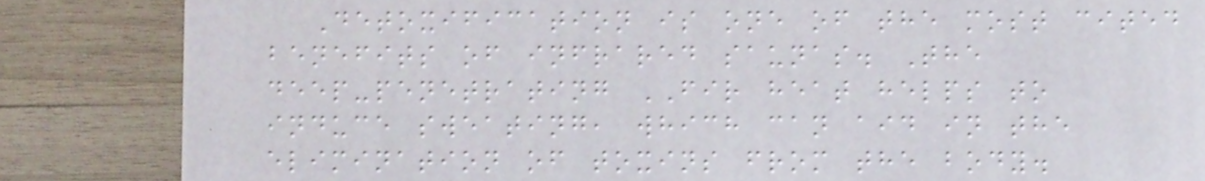Detoxification is one of the most cited
benefits of infrared saunas. The
deep-penetrating FIR heat helps to
induce sweating, which can aid in the
elimination of toxins from the body.
